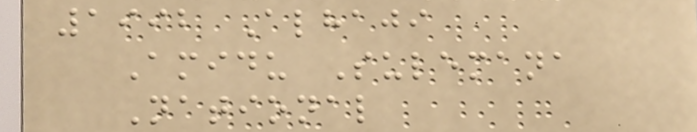1992 Alhaji
Amidu Sulemana
National
